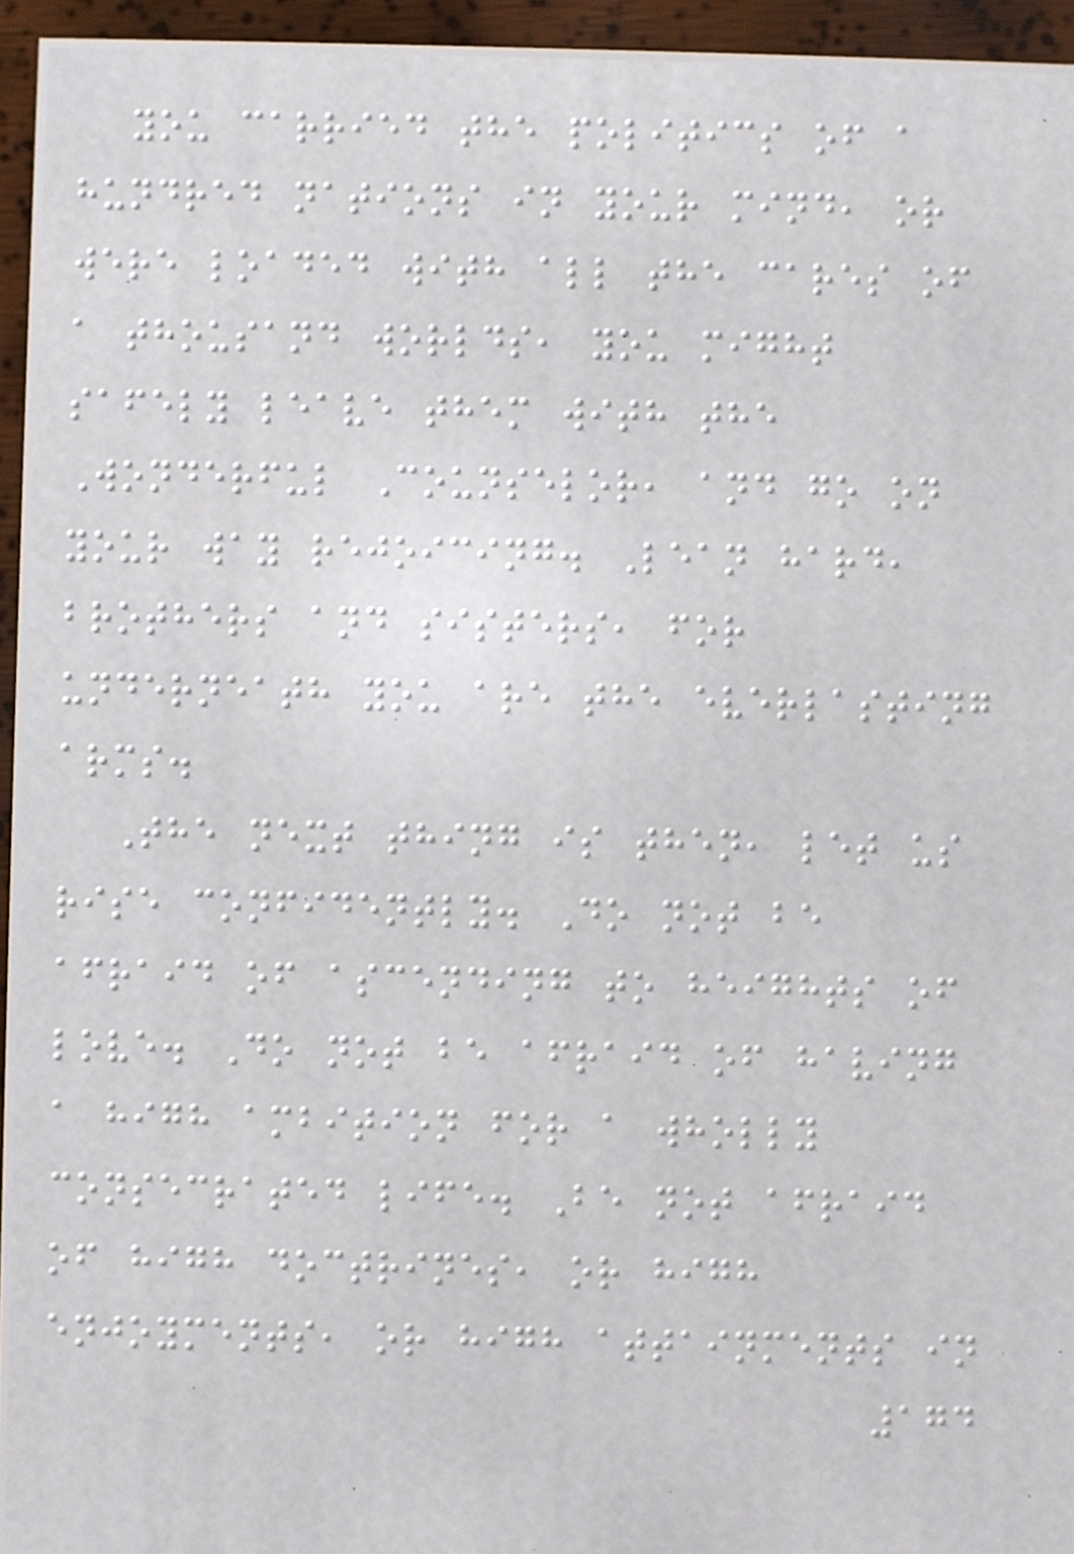you carried the politics of a
hundred nations in your mind, or
were loaded with all the cares of
a thousand worlds, you might
safely leave them with the
Wonderful Counselor, and go on
your way rejoicing. Lean hard,
brothers and sisters, for
underneath you are the everlasting
arms.
The next thing is then, let us
rise confidently. Do not be
afraid of ascending to heights of
love. Do not be afraid of having
a high ambition for a wholly
consecrated life. Be not afraid
of high doctrines, or high
enjoyments, or high attainments in
174
